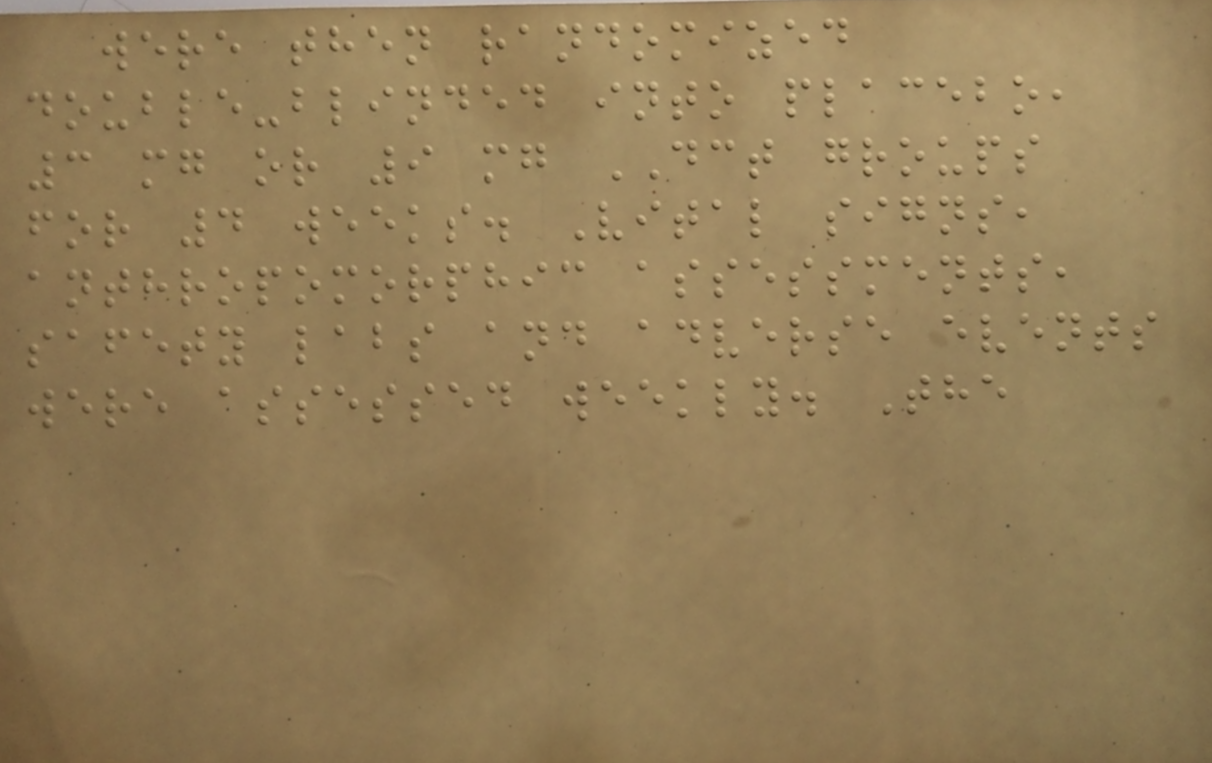were then randomized
double-blinded into placebo,
3 mg or 9 mg DCT groups
for 4 weeks. Vital signs,
anthropomorphic assessments,
safety labs and adverse events
were assessed weekly. The
